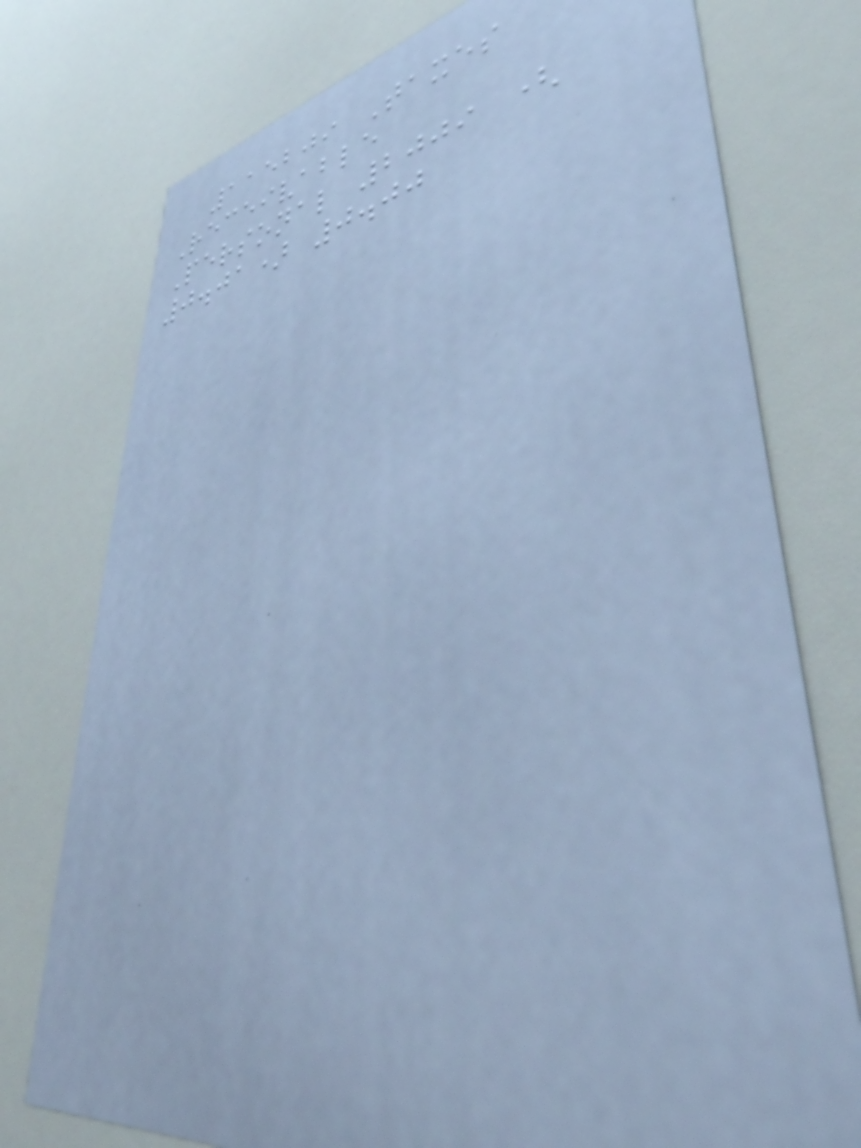115209 Taxes
Receivable
Personal 2009 (
0.01) 0.00
